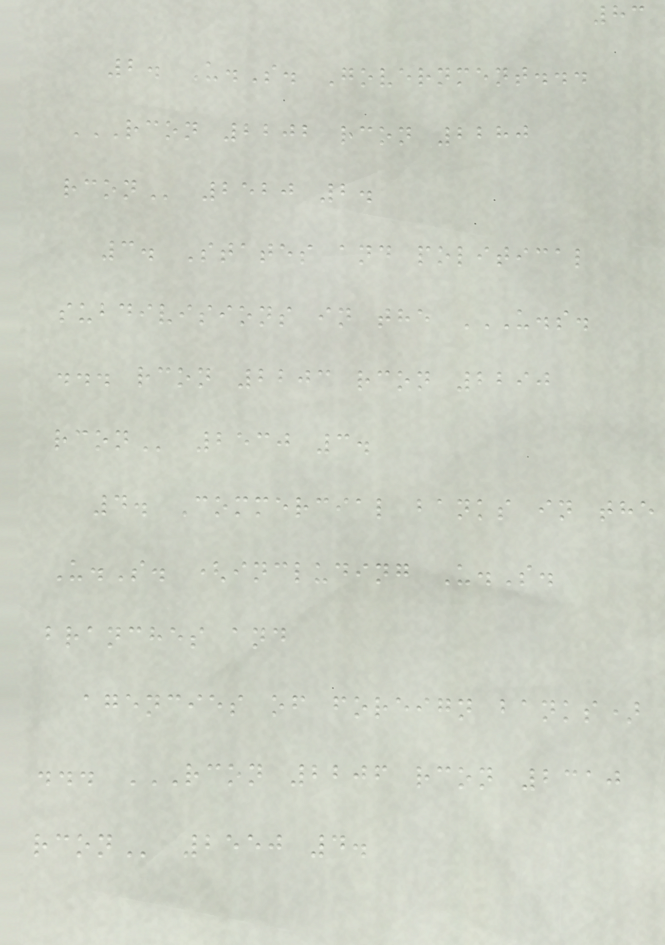83
2. U.S. Government...
RCON 2202 RCON 2280
RCON 2520 2.
3. States and political
subdivisions in the U.S.
... RCON 2203 RCON 2290
RCON 2530 3.
4. Commercial banks in the
U.S. (including U.S.
branches and
agencies of foreign banks)
... RCON 2206 RCON 2310
RCON 2550 4.
